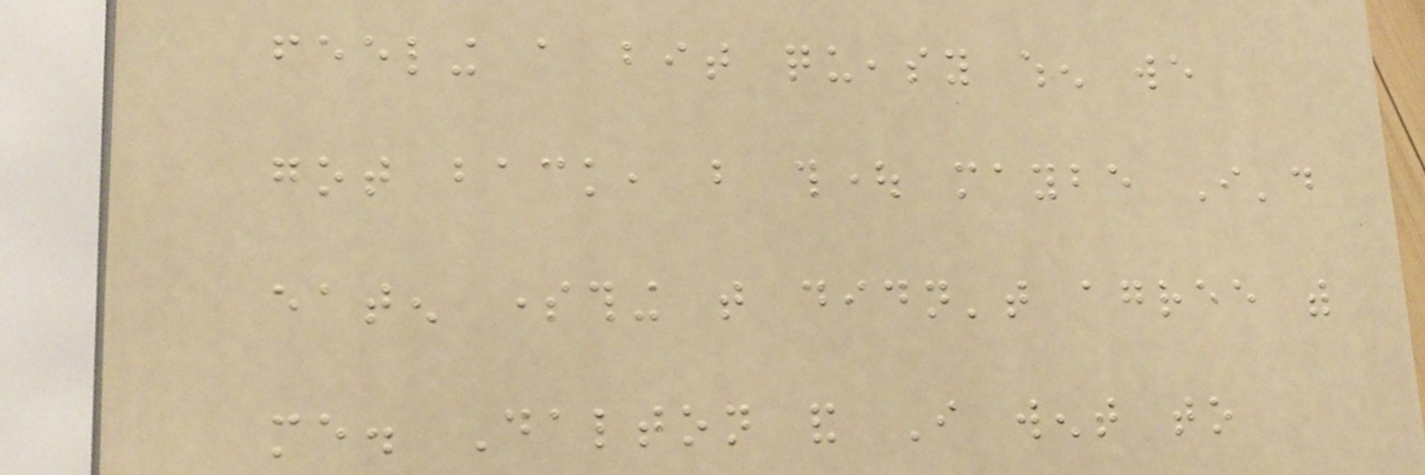feeling a bit queasy when we
got back, but thought maybe I'd
eaten something that didn't agree with
me. Dalton and I went to
